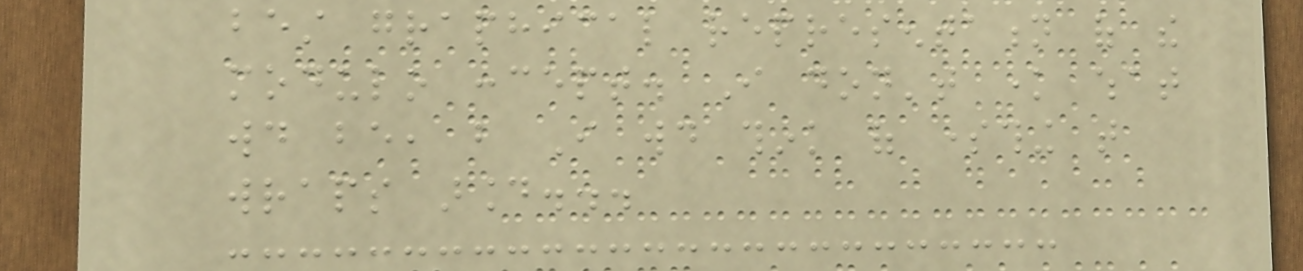best graphical representation of the
modulo concept. I don't know what
would be, but I would think of something that
wraps around...
